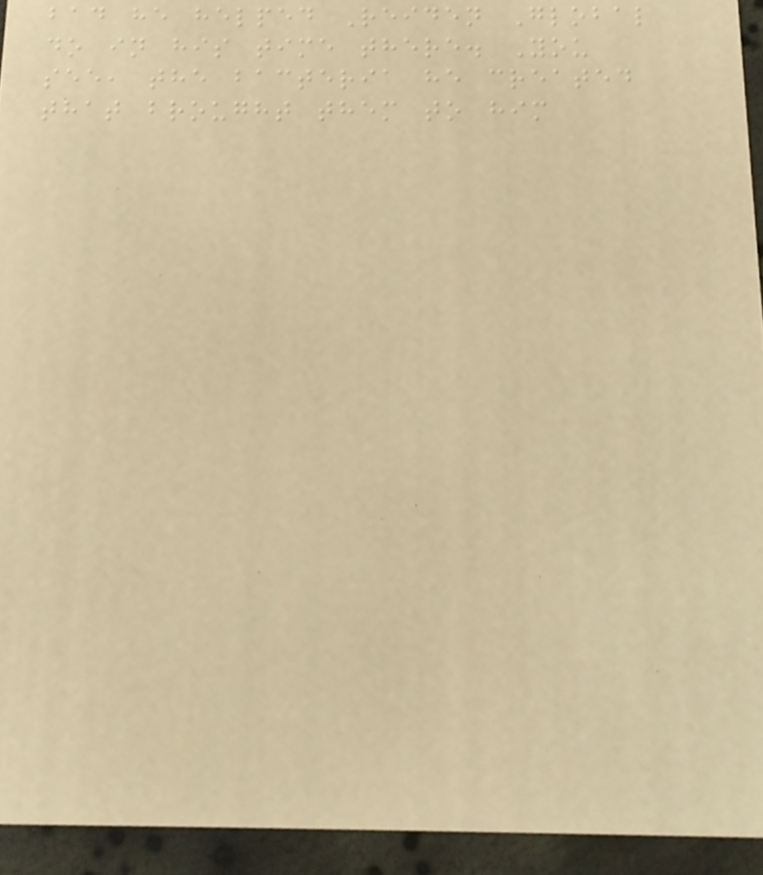bad he helped Reiden Global
do in his time there. You
see, the bacteria he created
that brought them to him
